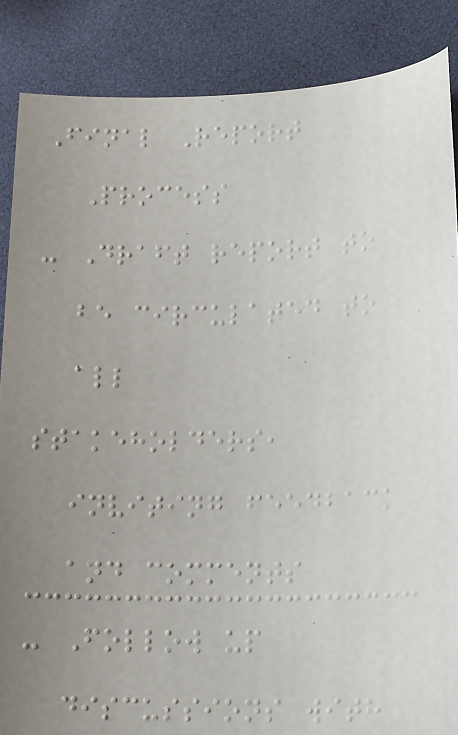Final Report
Process
- Draft report to
be circulated to
all
stakeholders,
inviting feedback
and comments
- Follow up
discussions with
